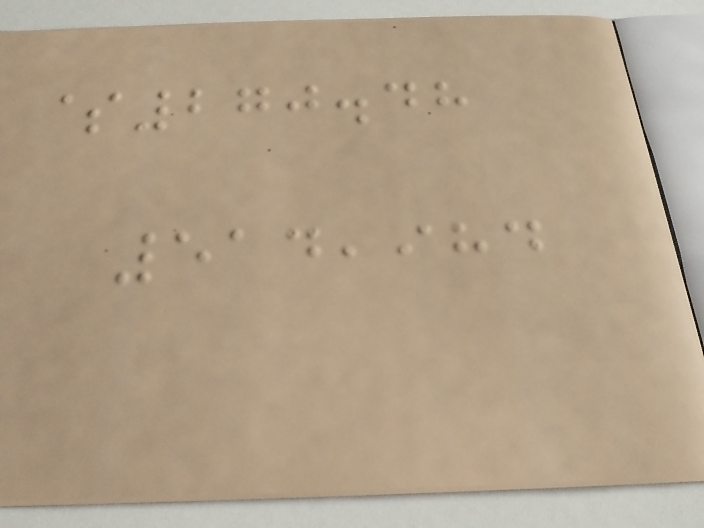$270.48
514,984
